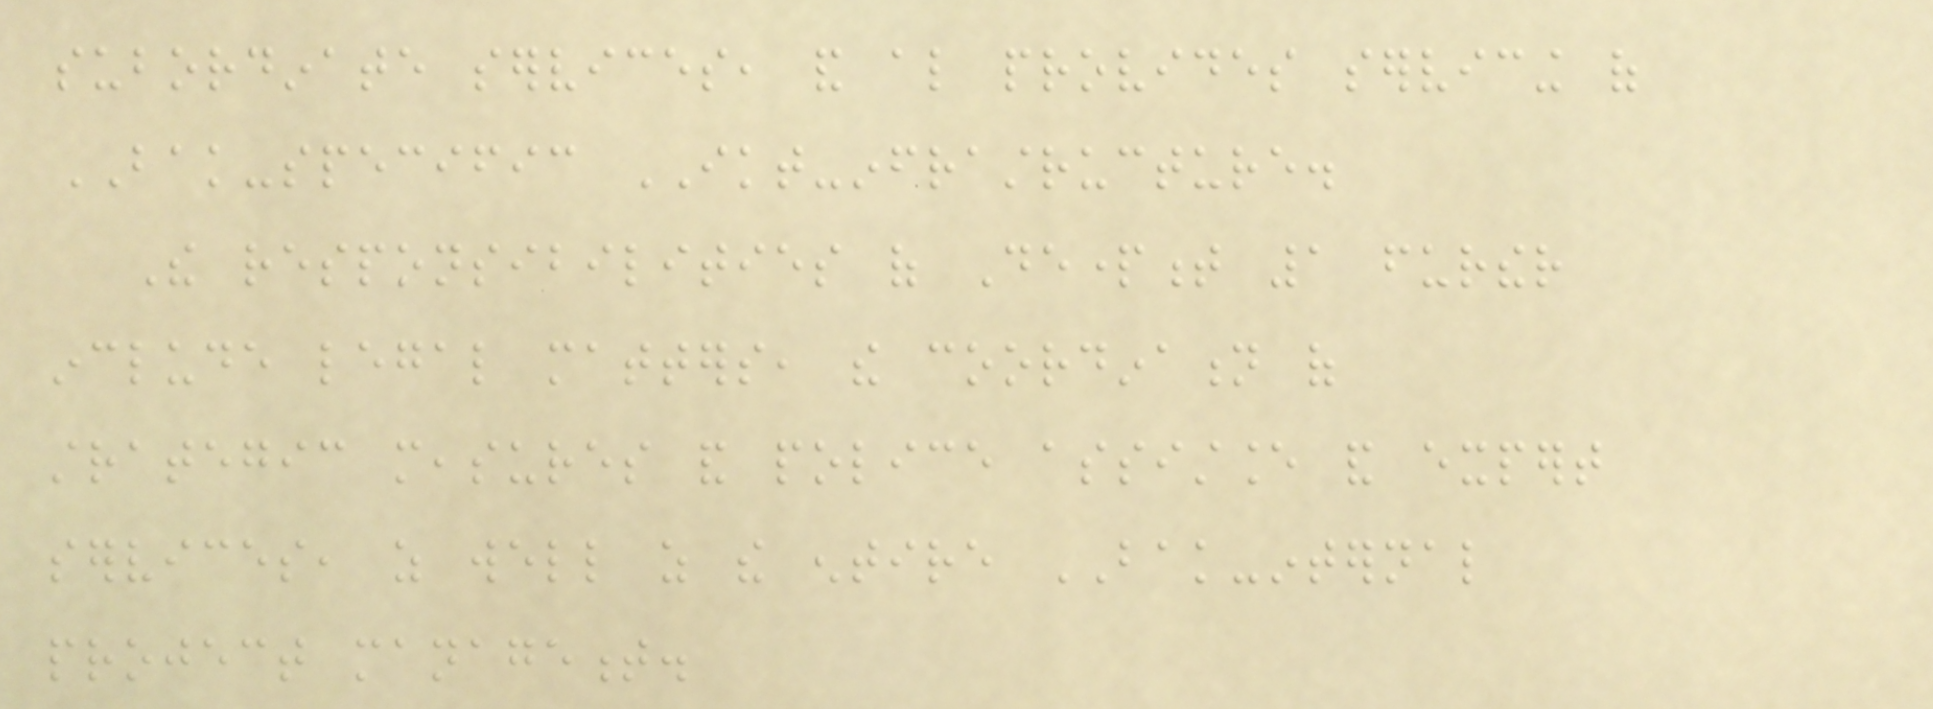subordinate services, and also provides servicing of
BAK-specific IKT-infrastructure.
The responsibilities of Department 1 further
include legal matters, the coordination of
strategic measures and police assistance and expert
services, as well as the entire BAK-internal
project management.
